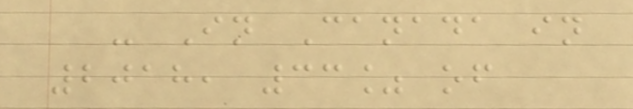- In Canada in
2018, 33% of
